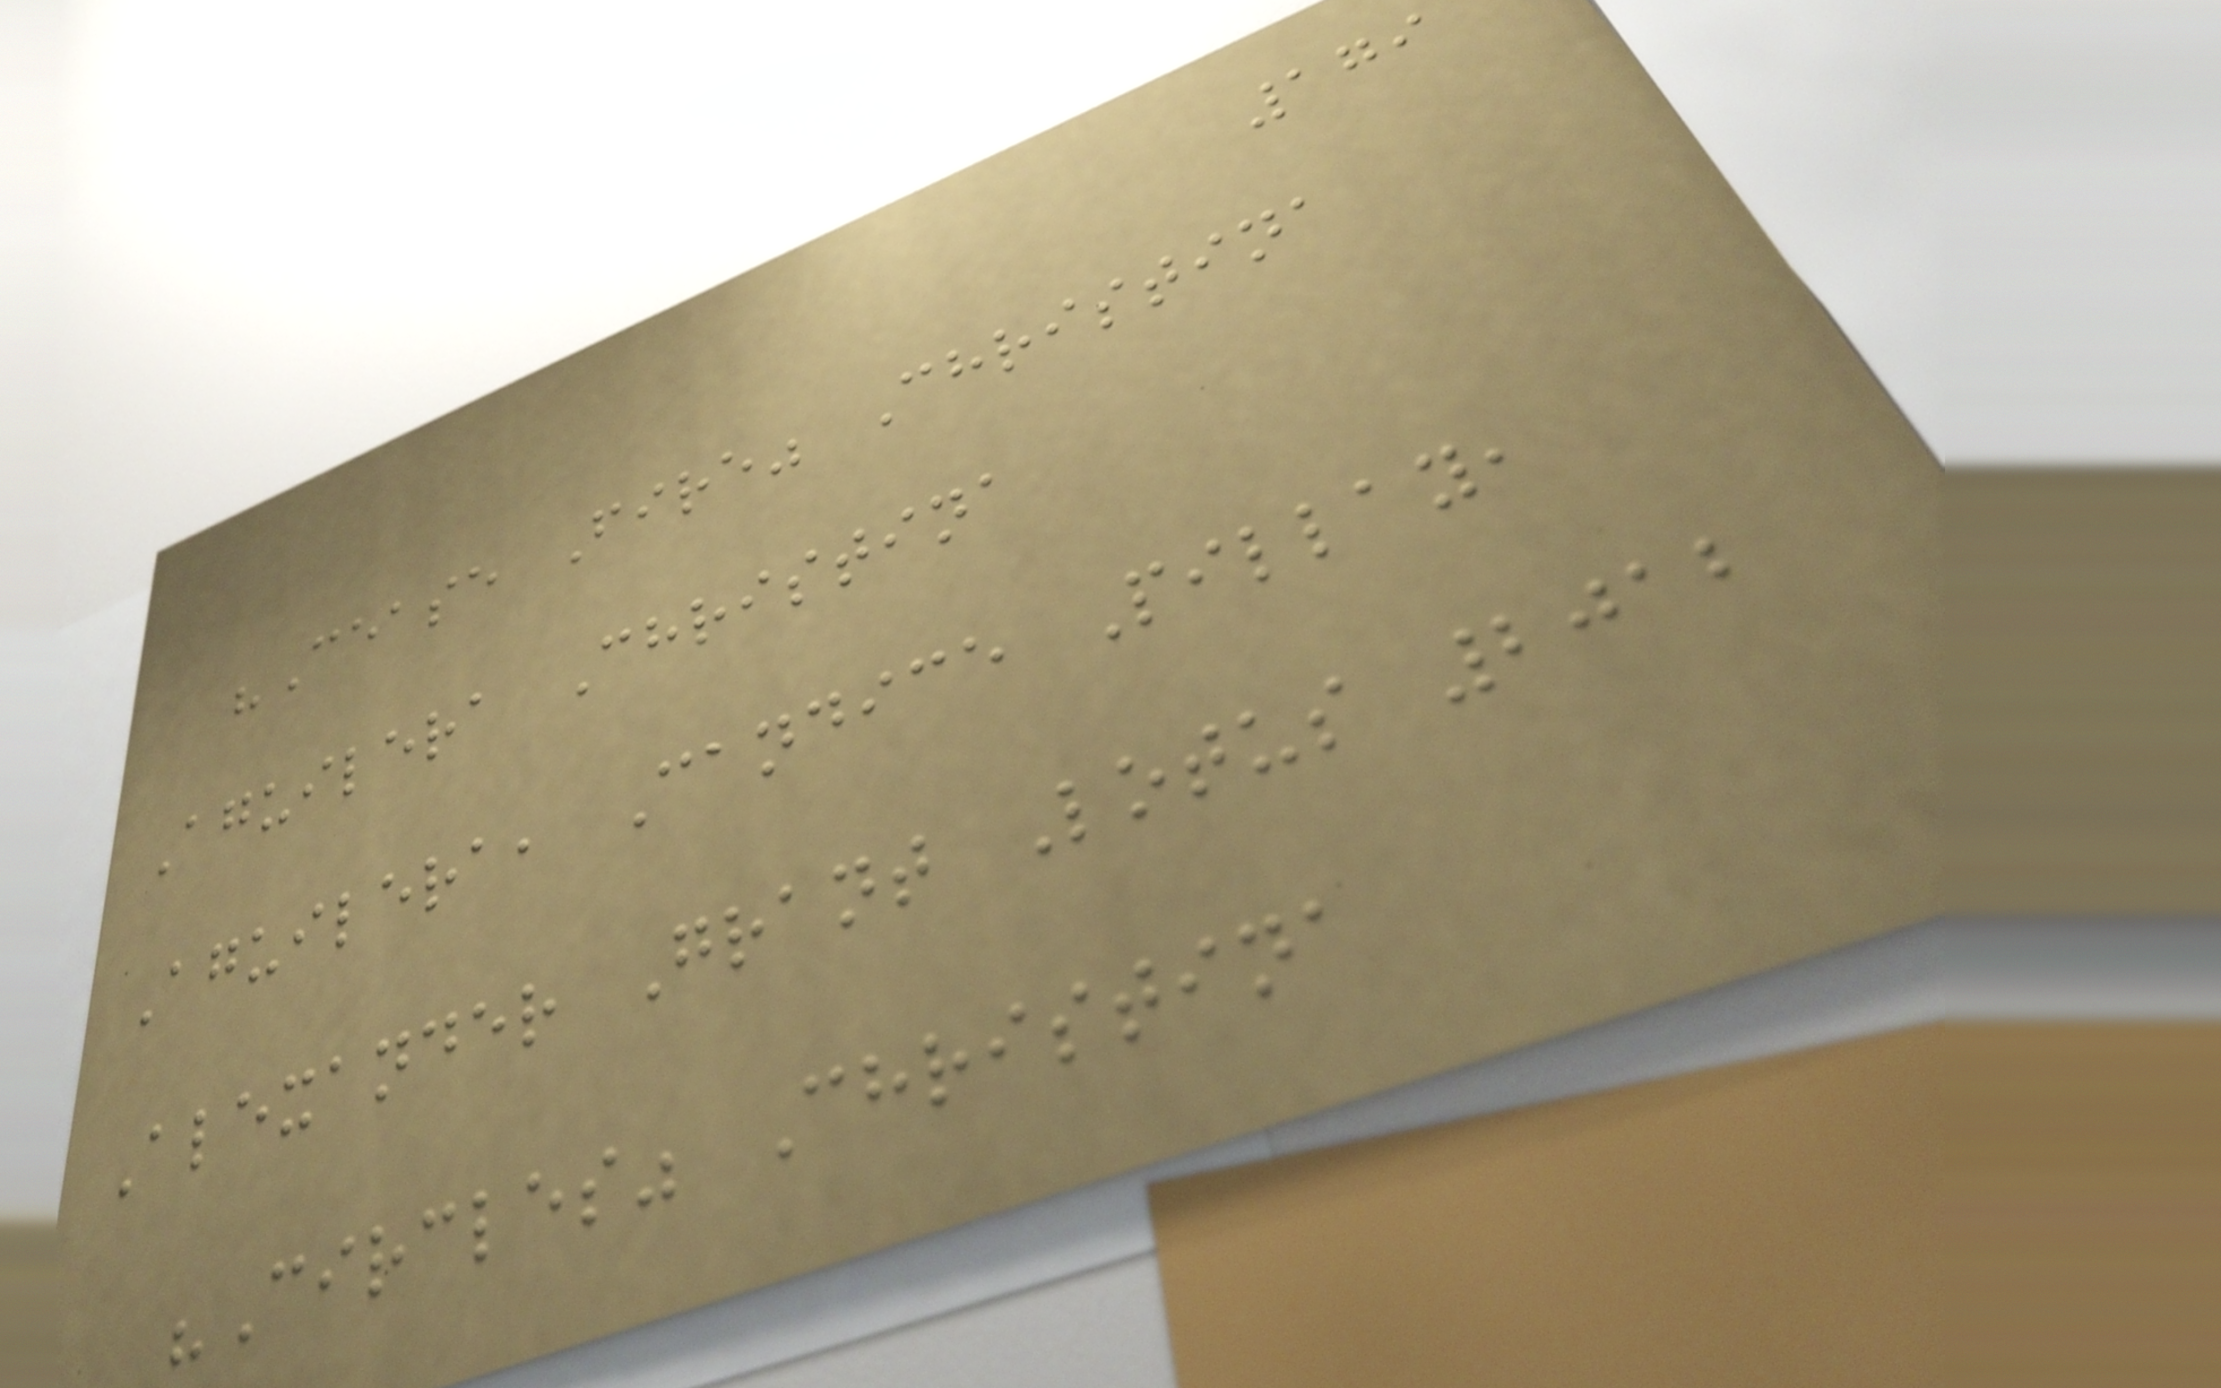179
"Cease Fire" Christina
Aguilera Christina
Aguilera, Candice Pillay,
Alexander Grant Lotus 2012
"Circles" Christina
